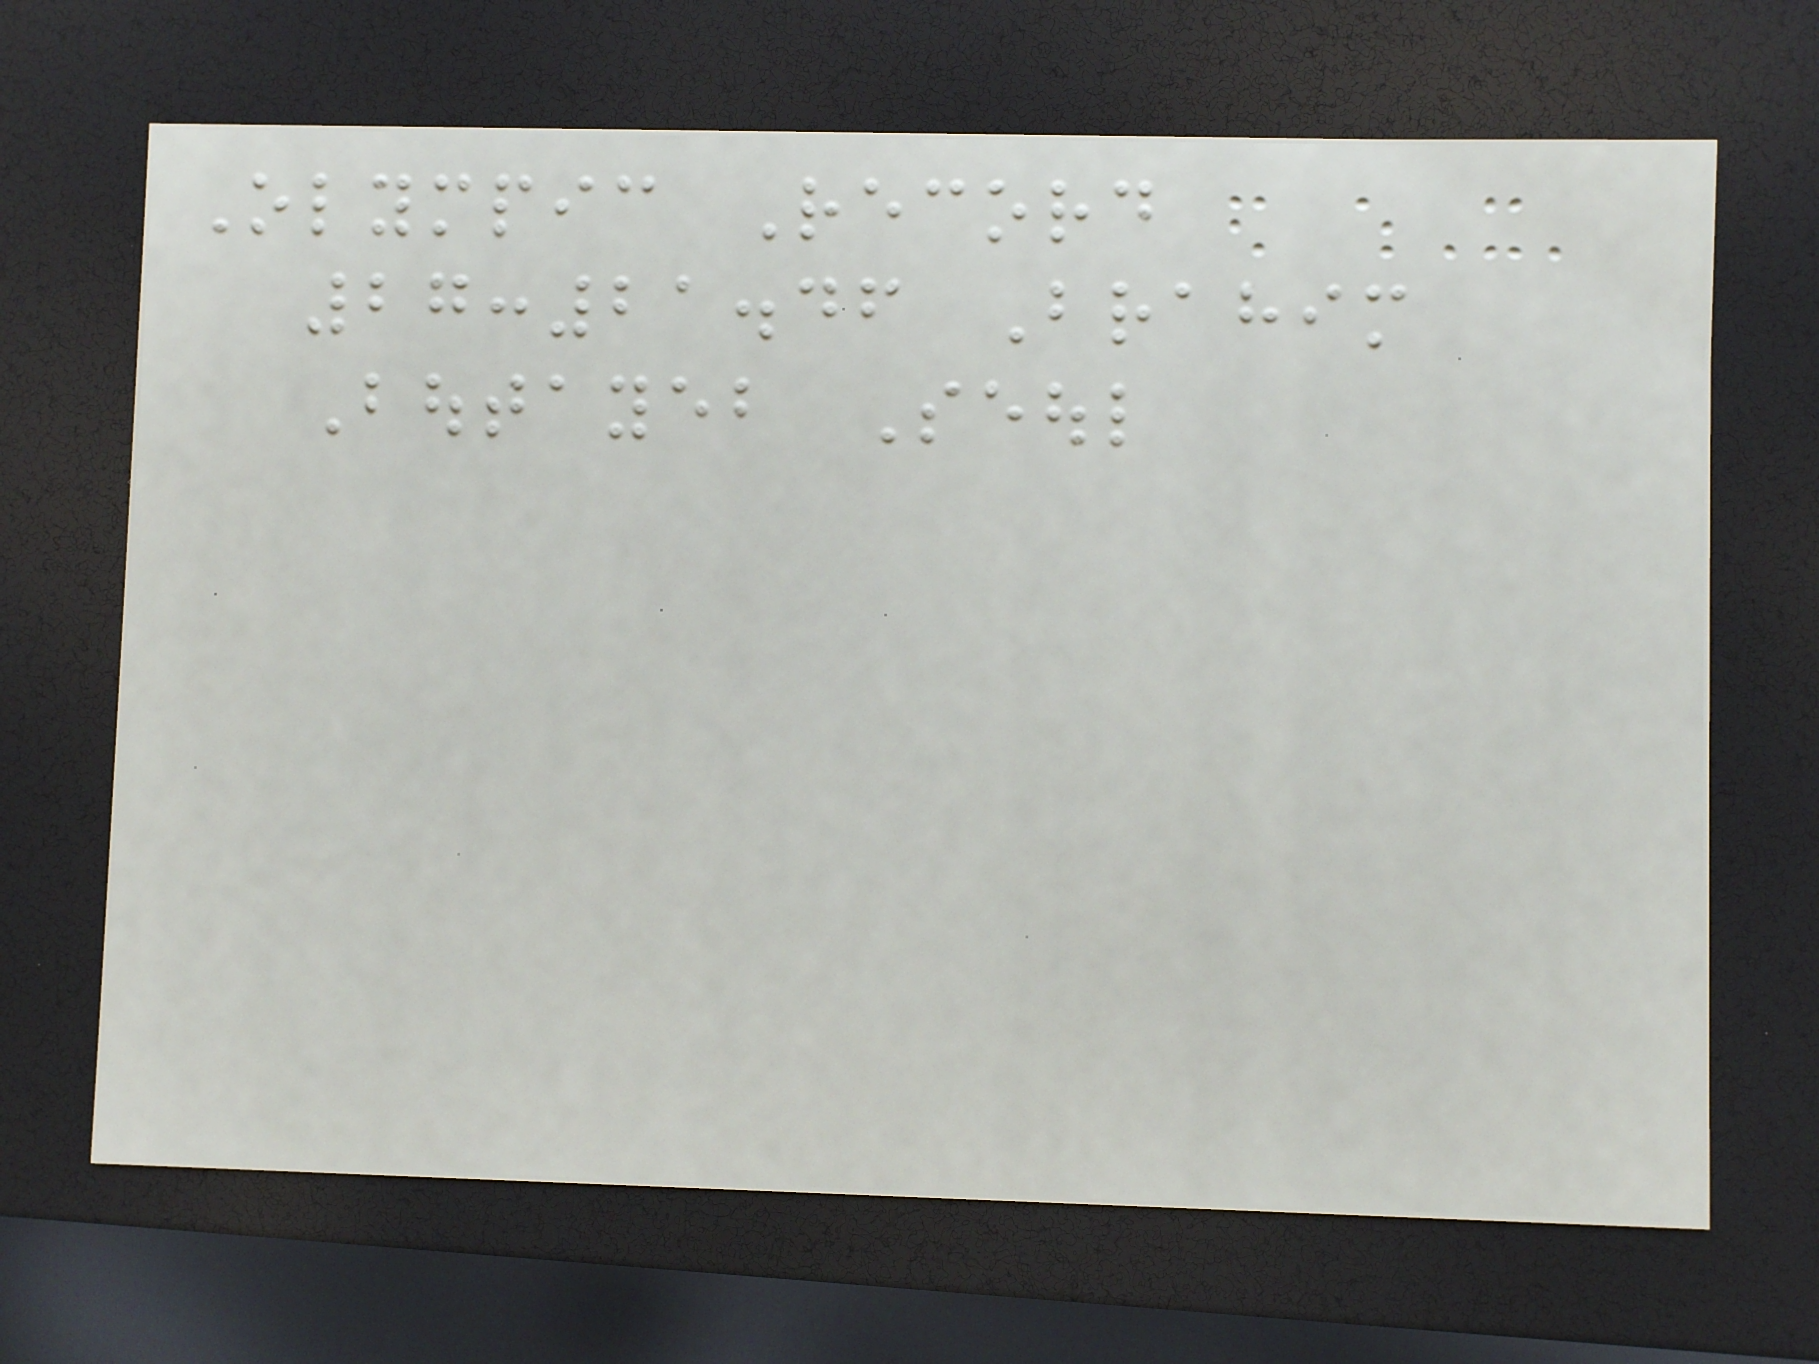Olympic Record
27:21.46 Brahim
Boutayeb Seoul
